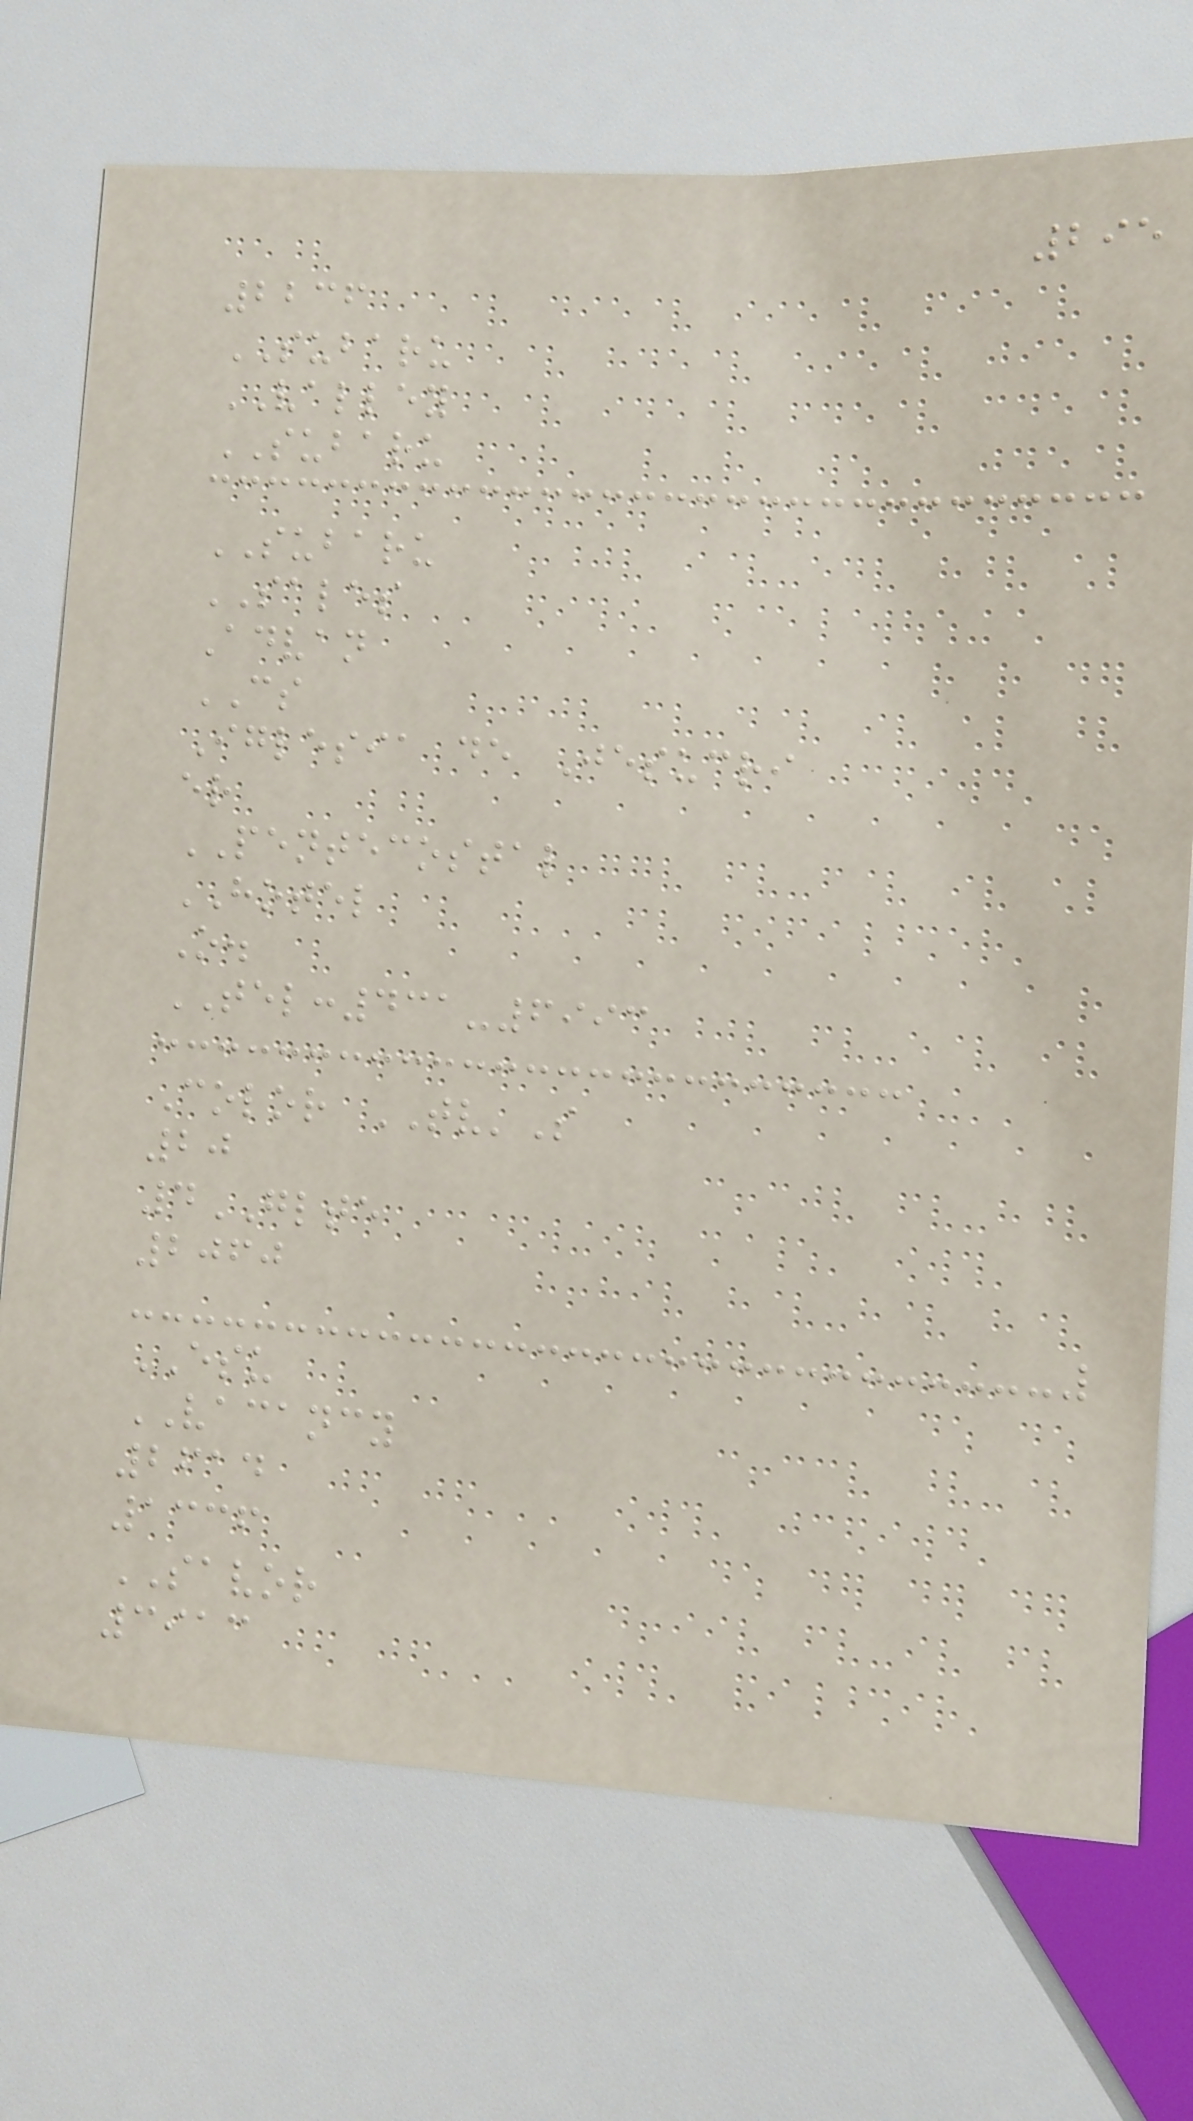295
2236
SUBARU
VALLEY
SUBARU
SUBARU
SALES
Advan
CS
Iglesia de Jesucri
er
PENTECOSTAL
HOTEL
O.
TEL:431-6993
Color TV'S
20
4GLTE
2060
ESU
VACANCY
2614
1336
SAVOR
3913
